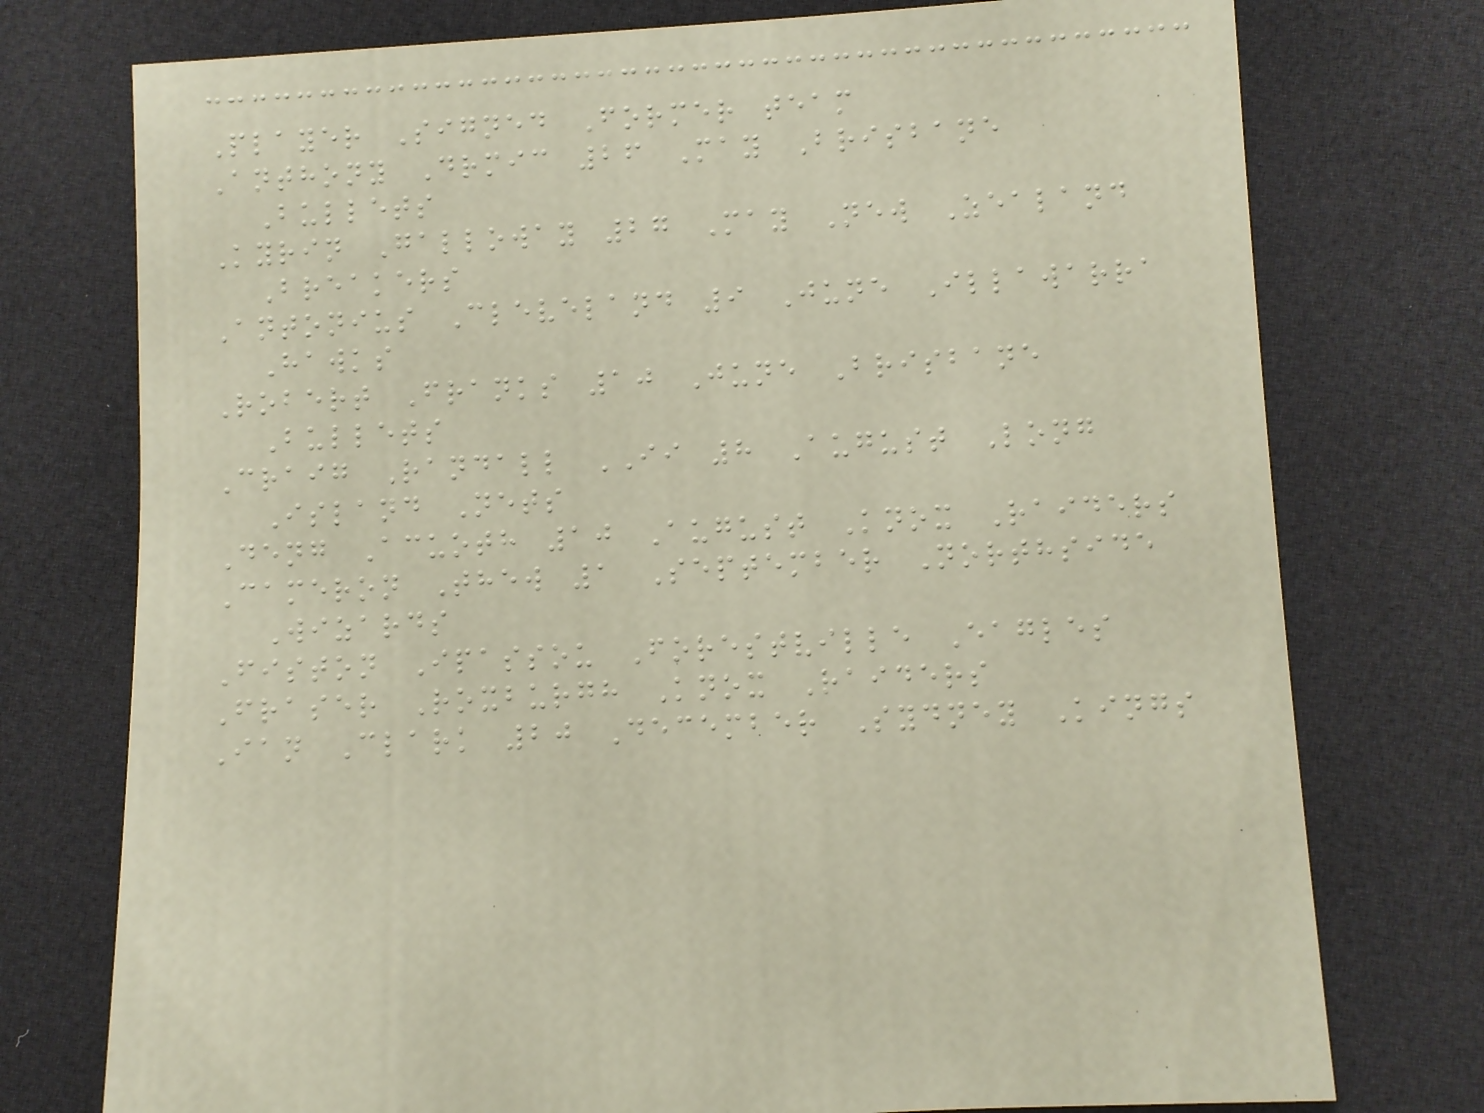Player Signed Former team
Anthony Drmic 26 May Brisbane
Bullets
Kyrin Galloway 27 May New Zealand
Breakers
Antonius Cleveland 9 June Illawarra
Hawks
Robert Franks 10 June Brisbane
Bullets
Craig Randall II 8 August Long
Island Nets
Deng Acuoth 10 August Knox Raiders
Cameron Thew 1 September Northside
Wizards
Fiston Ipassou Forestville Eagles
Fraser Roxburgh Knox Raiders
Ian Clark 20 December Sydney Kings
